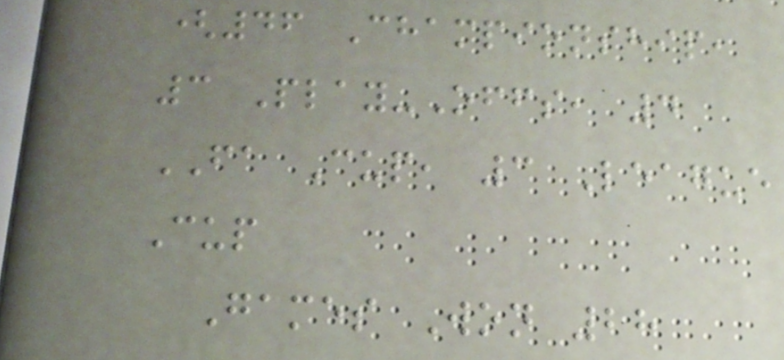(46 Championship,
3 Play-Offs, 4
FA Cup, 3 League
Cup
Games Won 28
